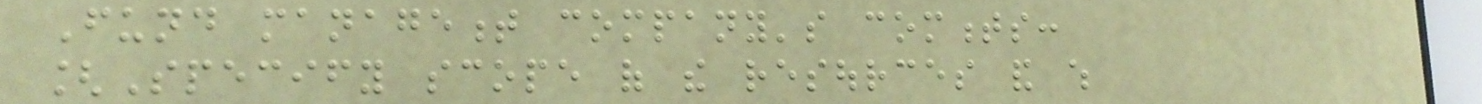Fund management company's comments:
[Specify scope of the resources and which
